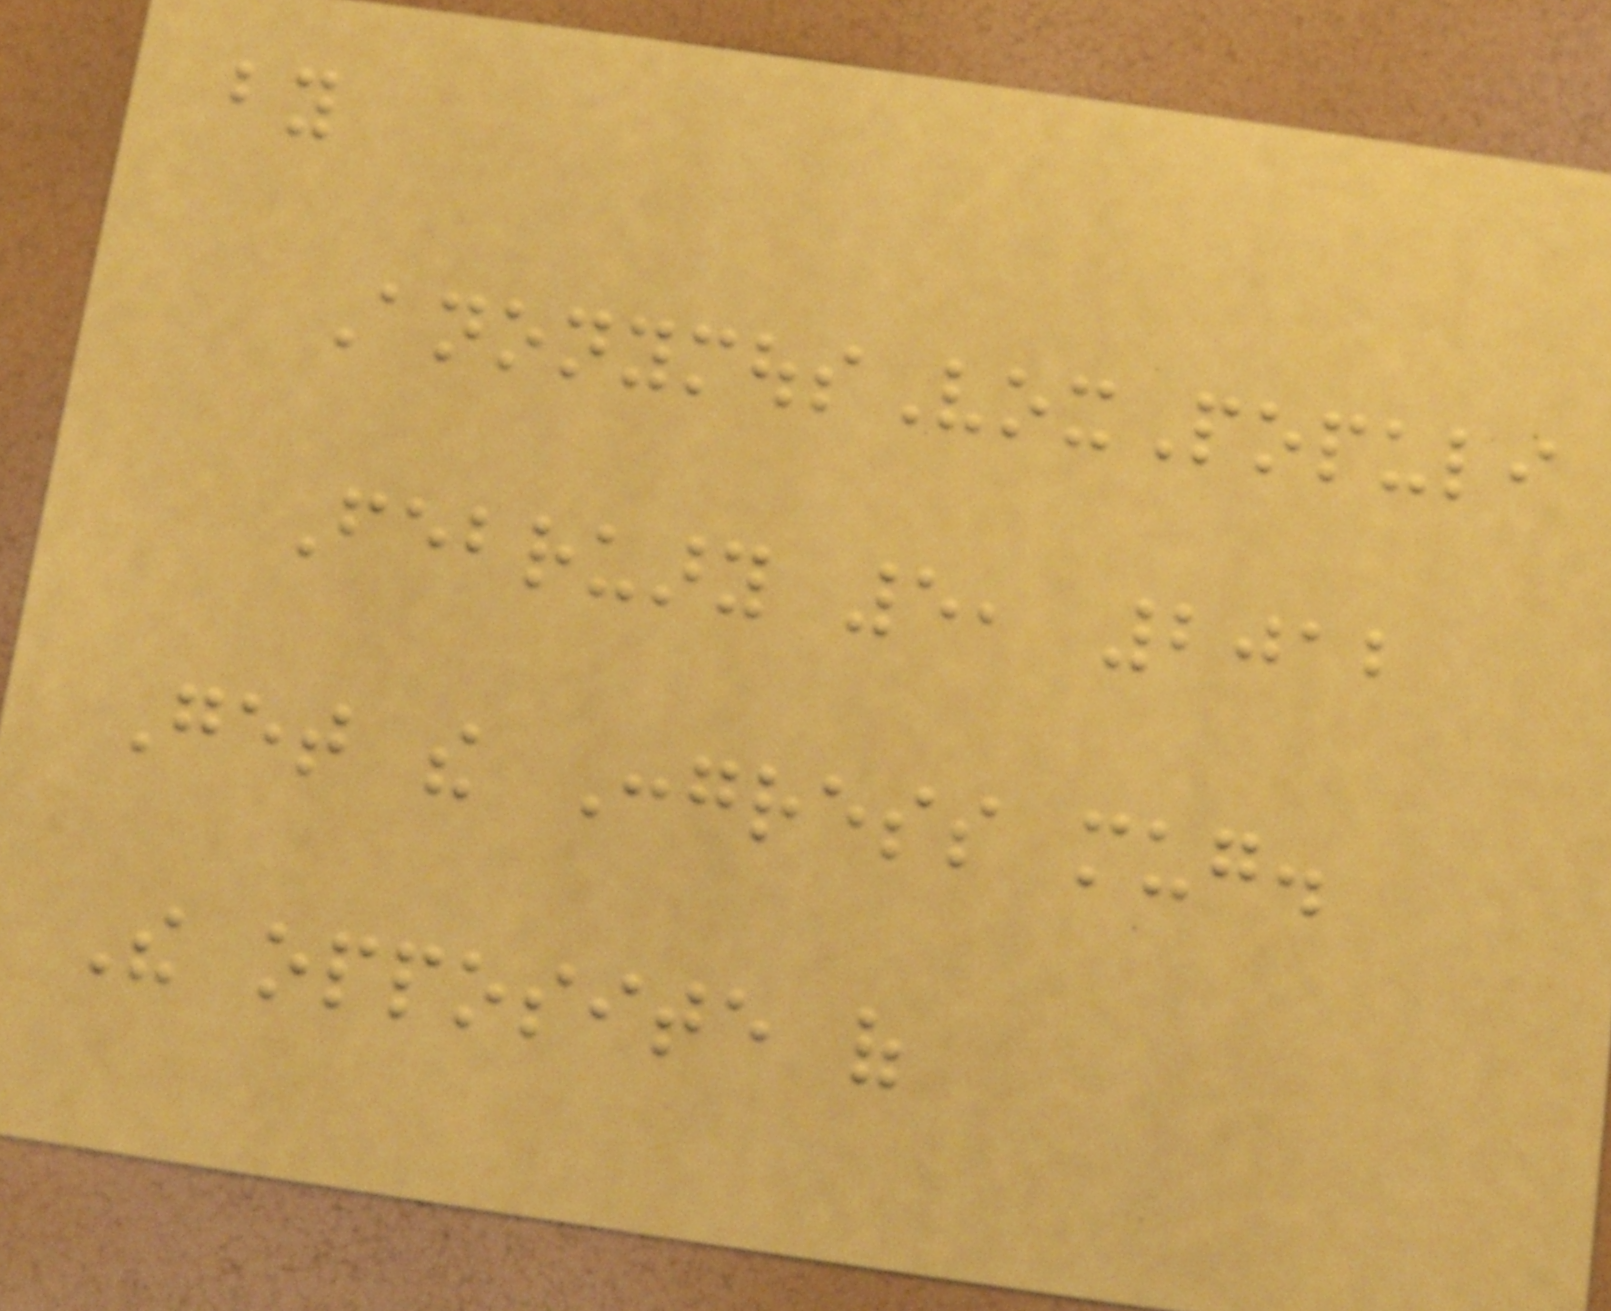by
AnonymousVoxPopuli
February 5, 2012
Get the Congress mug.
The opposite of
